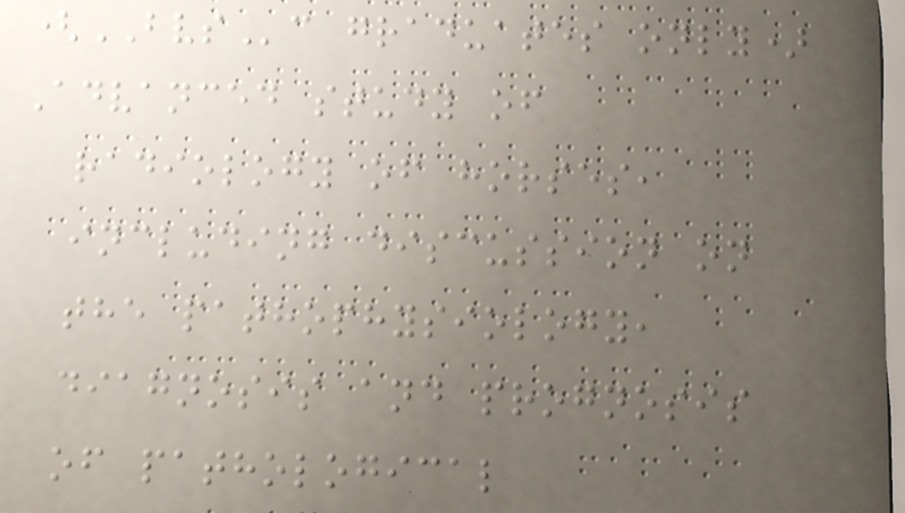(BVSc graduates only)
Advanced study of
radiology of horses,
including discussion on
the pathophysiology,
diagnosis and prognosis
of pathological
